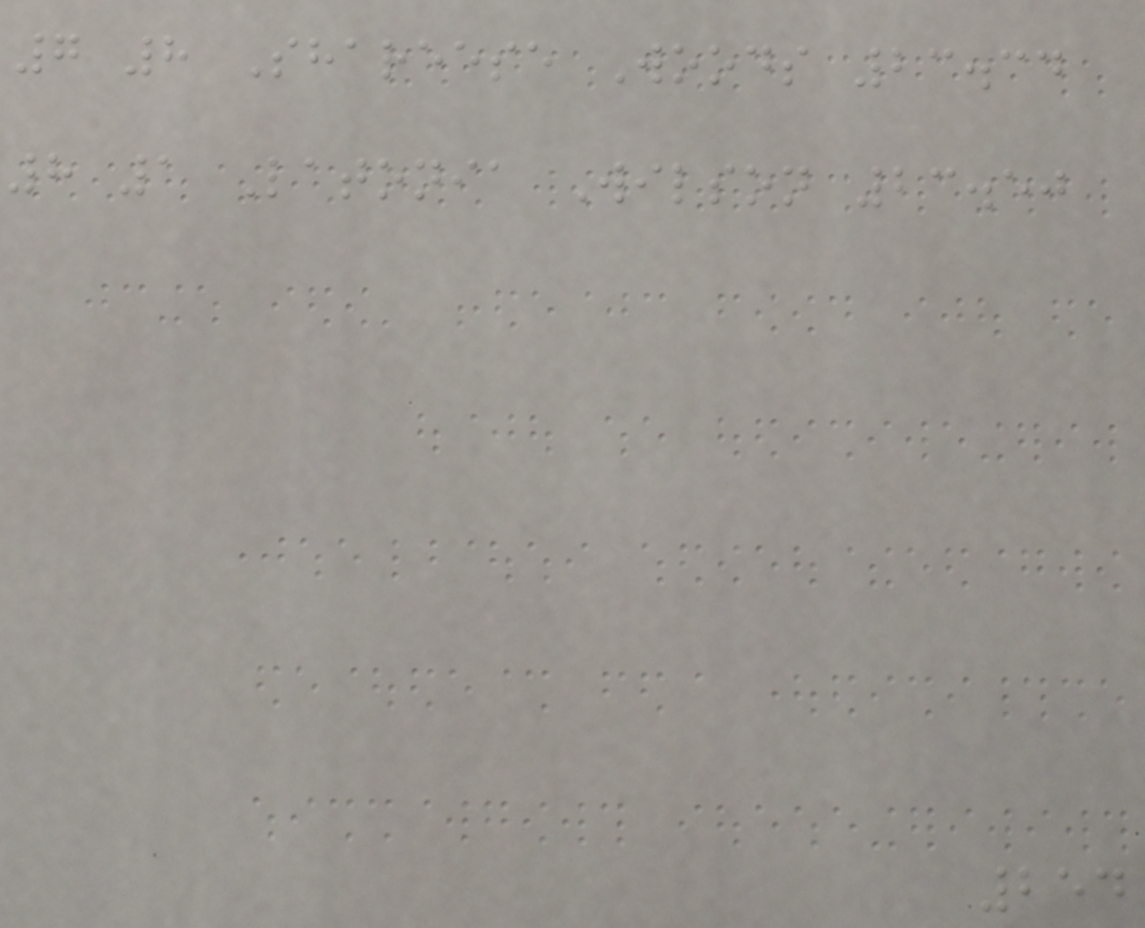7 8 Shareese Woods 23.34
8 1 Latonia Wilson 23.50
254
